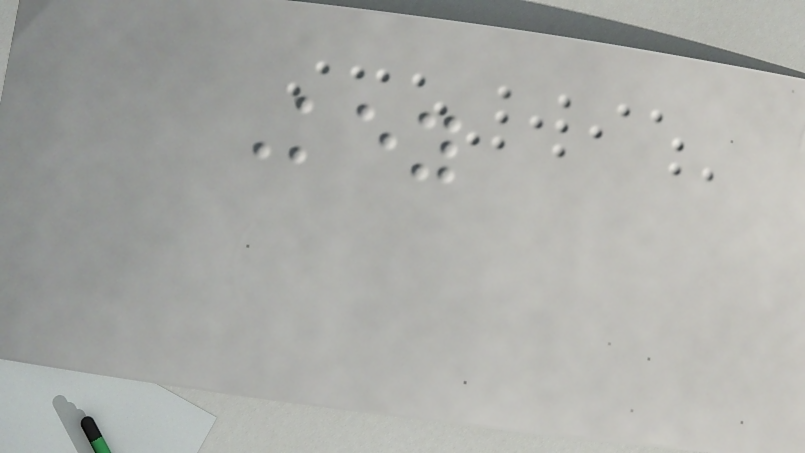Key
